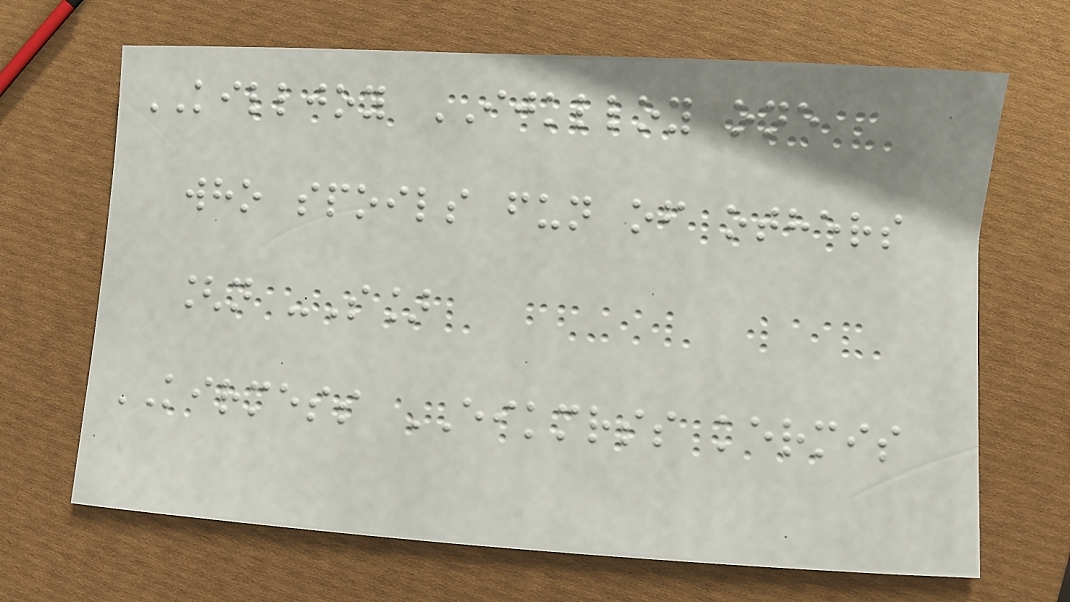KILLJOY IJKLLOY one
who spoils fun of others
[n -S]
KIRMESS EIKMRSS kermis
